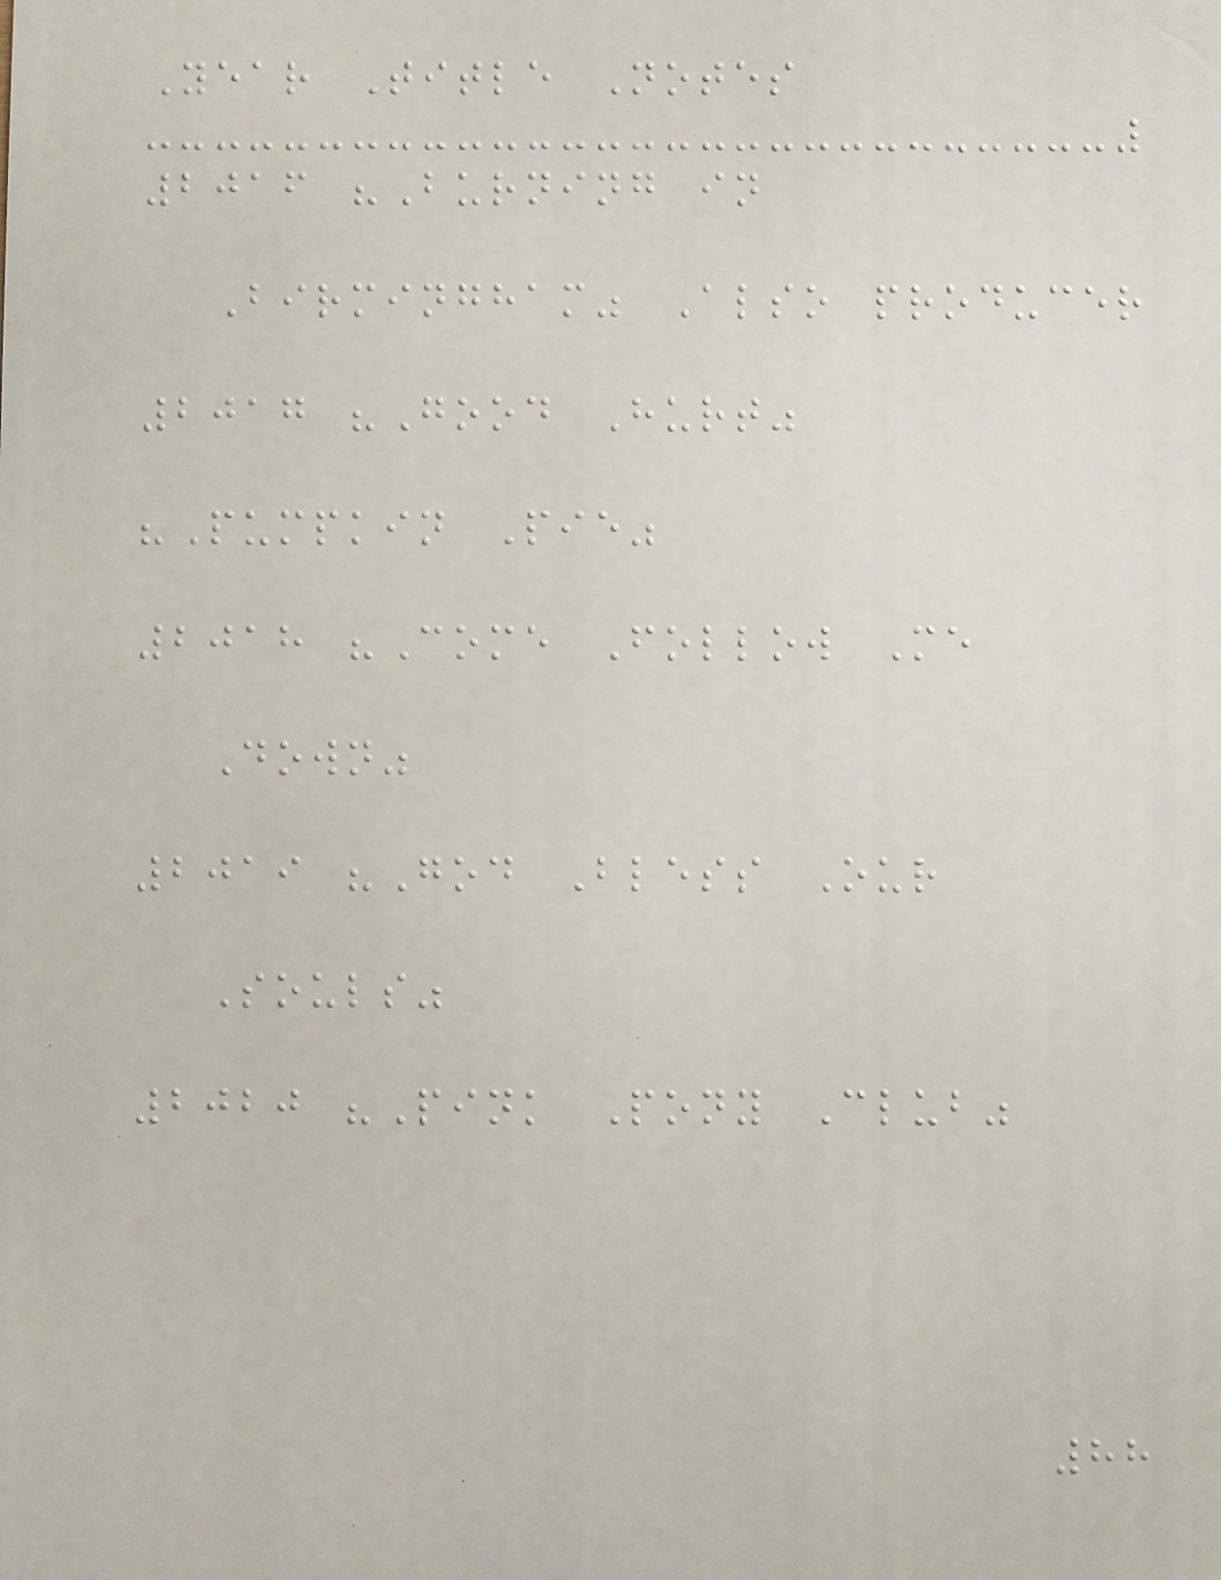Year Title Notes
2016 "Burning in
Birmingham" Also producer
2017 "Good Hurt"
"Pumpkin Pie"
2018 "Come Follow Me
Down"
2019 "God Bless Our
Souls"
2020 "Pink Pony Club"
88
